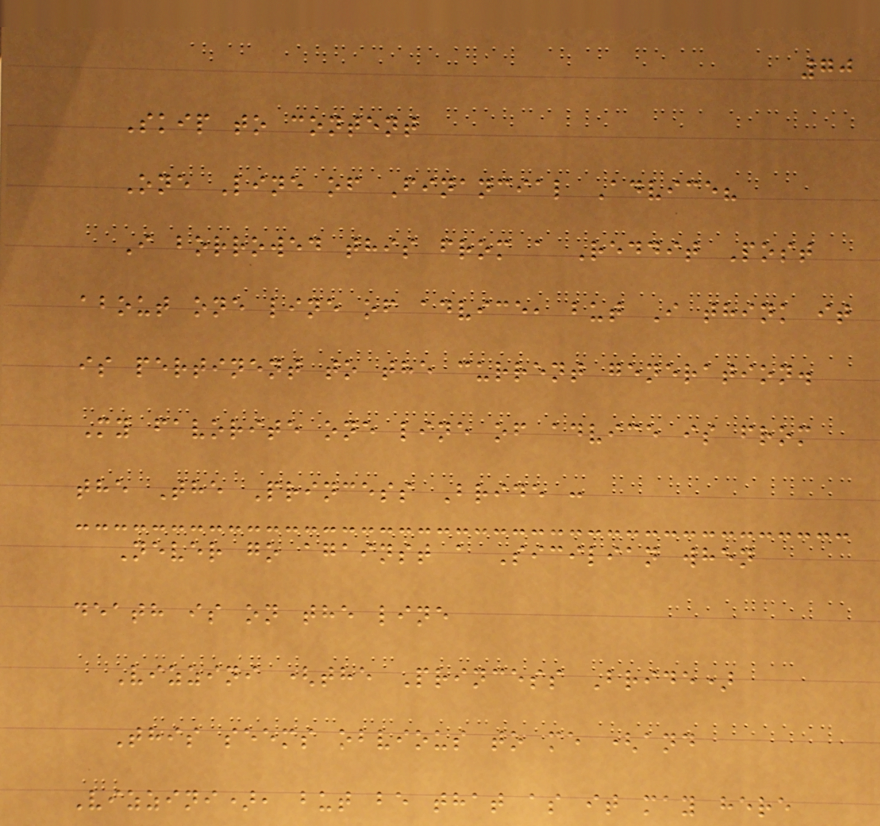70
Skip to content
One Line of Financial Advice?
I borrowed this from a Reddit Post
about one line of advice, but I think it
is pertinent to the current generation.
My favorite one line of advice is from
the The Princess Bride :
Never go against a Sicilian when
death is on the line
Vizzini (the Princess Bride)
This seems obvious to me (and
Vizzini), but be that as it may here
